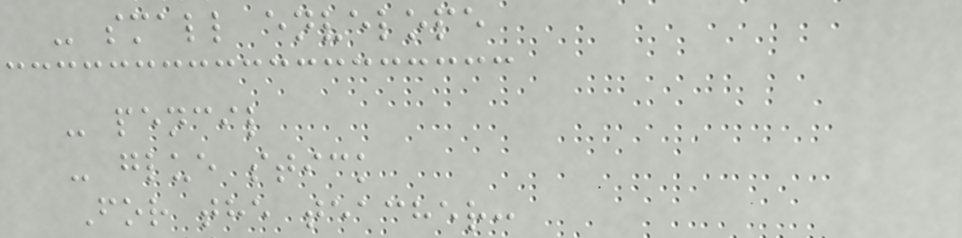- small envelope
- pencil
- glue stick
For the teacher:
